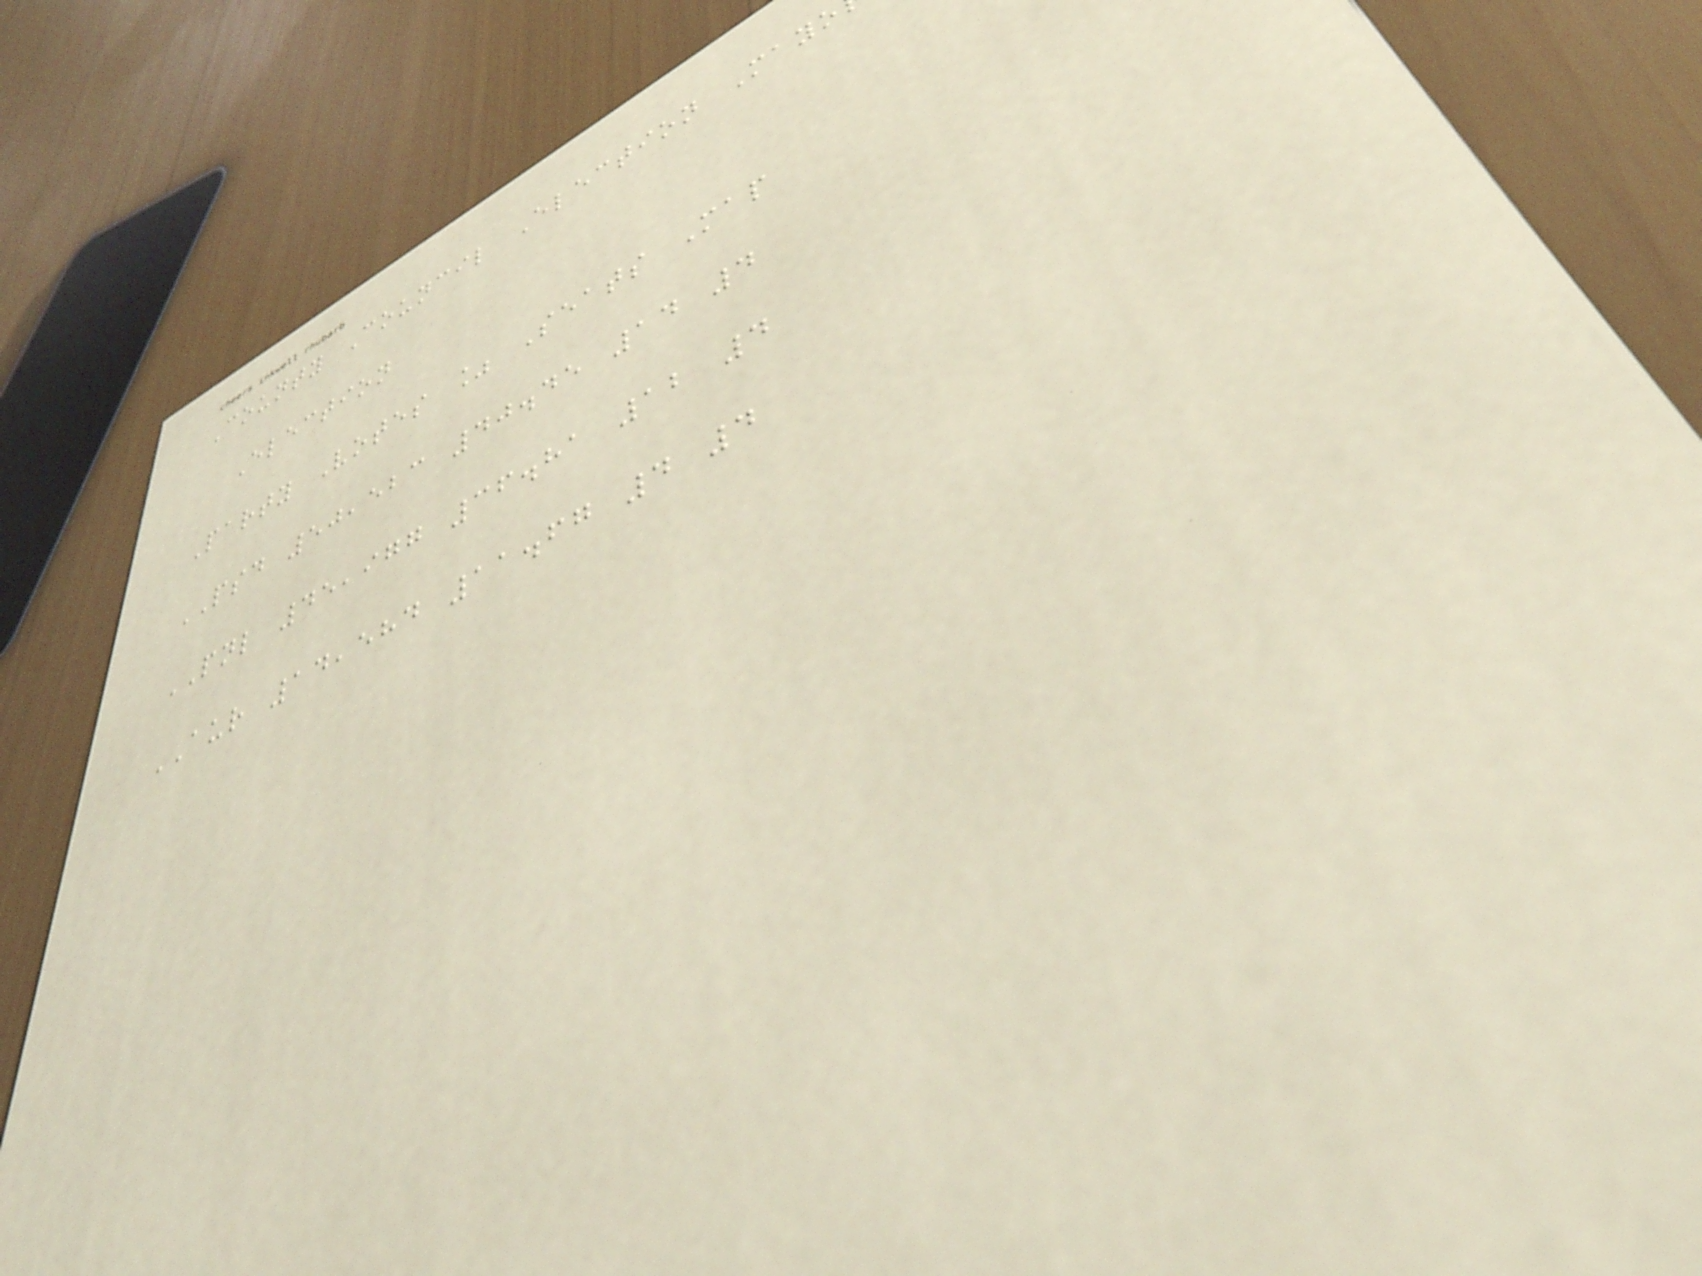County Council Election Mayo
Election
Party Votes % Seats Map
PSD 50,523 40.45 14 4
PNL 45,977 36.81 12 4
AUR 14,584 11.67 4 4
